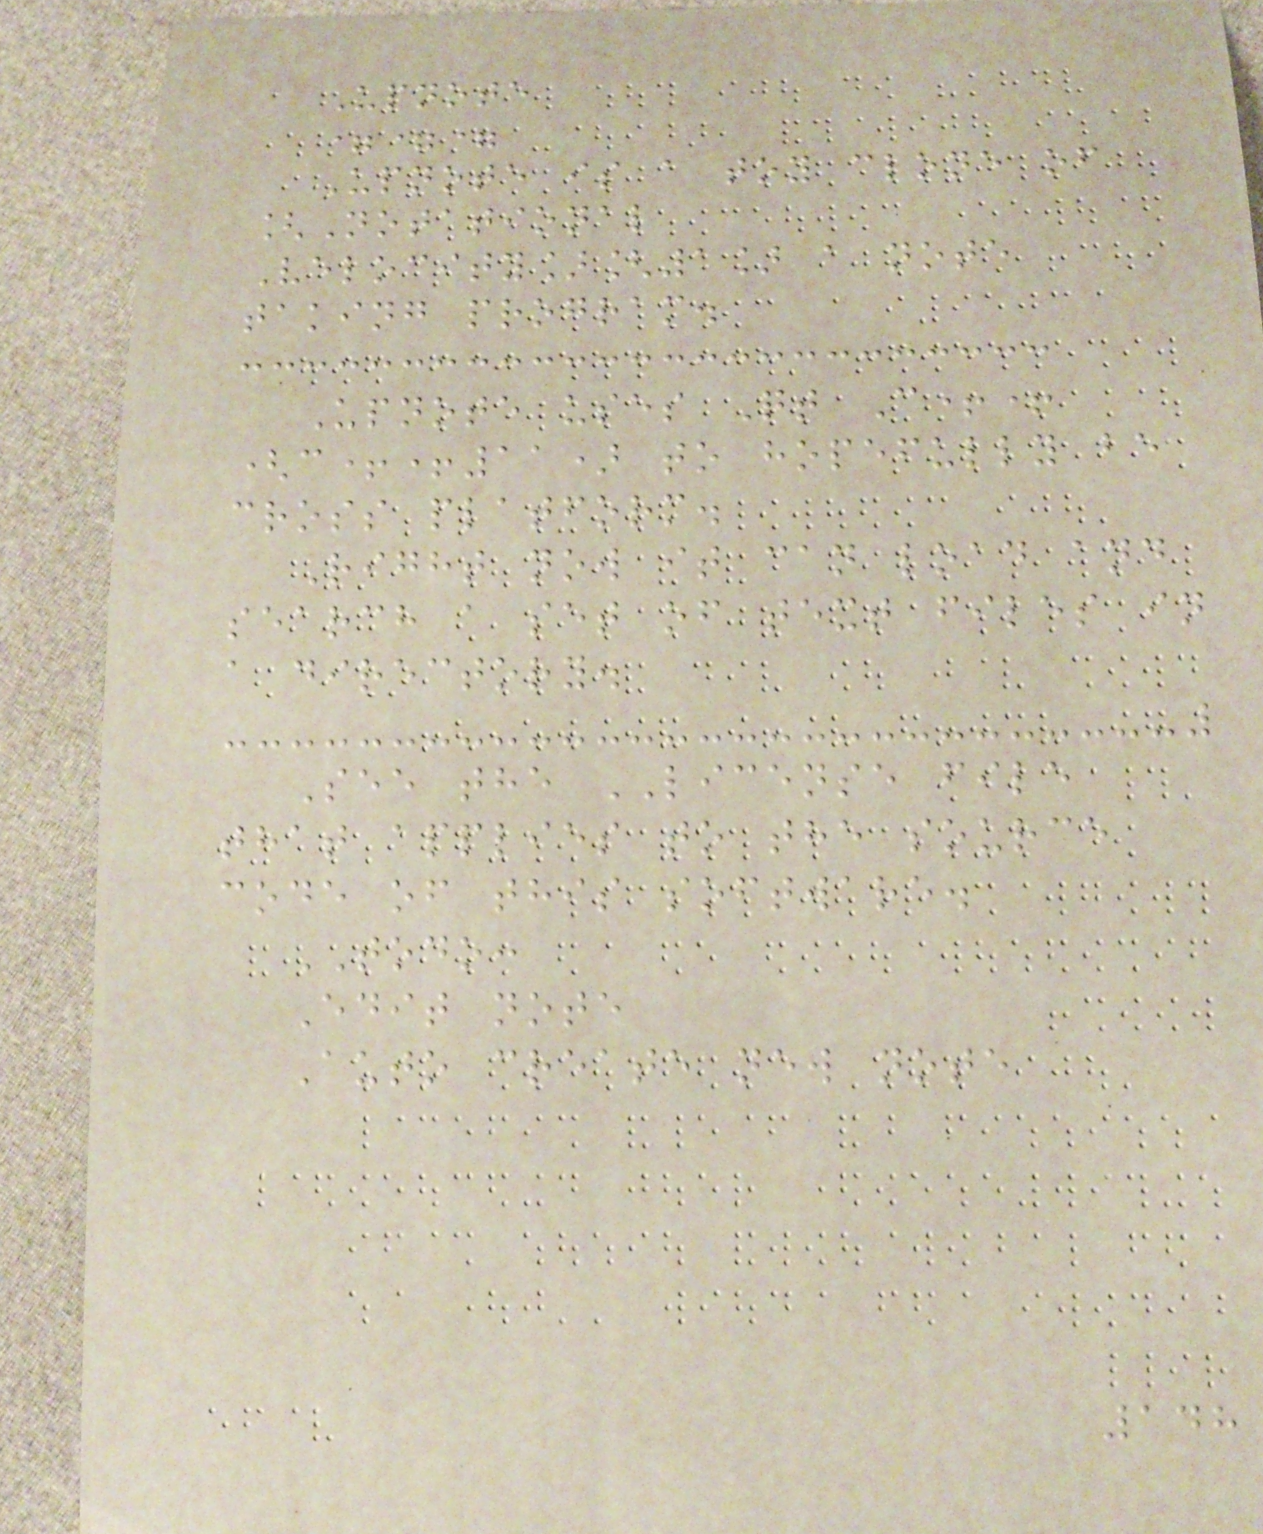Upnote
===
Upnote is a toy clone of
[Notational
Velocity][1] a note
taking program.
Upnote uses Qt C++
(c++11) to hopefully be
cross platform.
Right now it can load and
search a set of text files in
a directory.
See the LICENSE file
that applies to the source
code of this software.
TODO:
Edit note
Auto create new note
148
